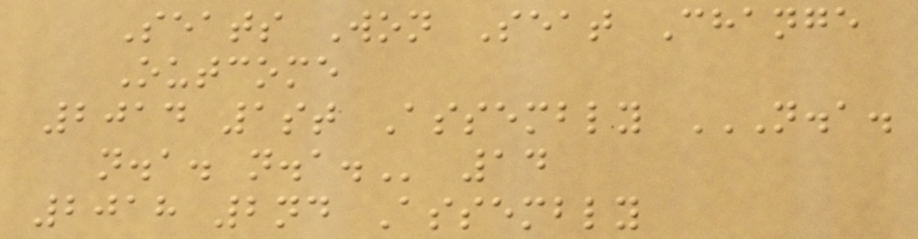Seats Won Seat Change
Outcome
2014 1st Assembly N.A.
N.A. N.A. 14
2018 2nd Assembly
